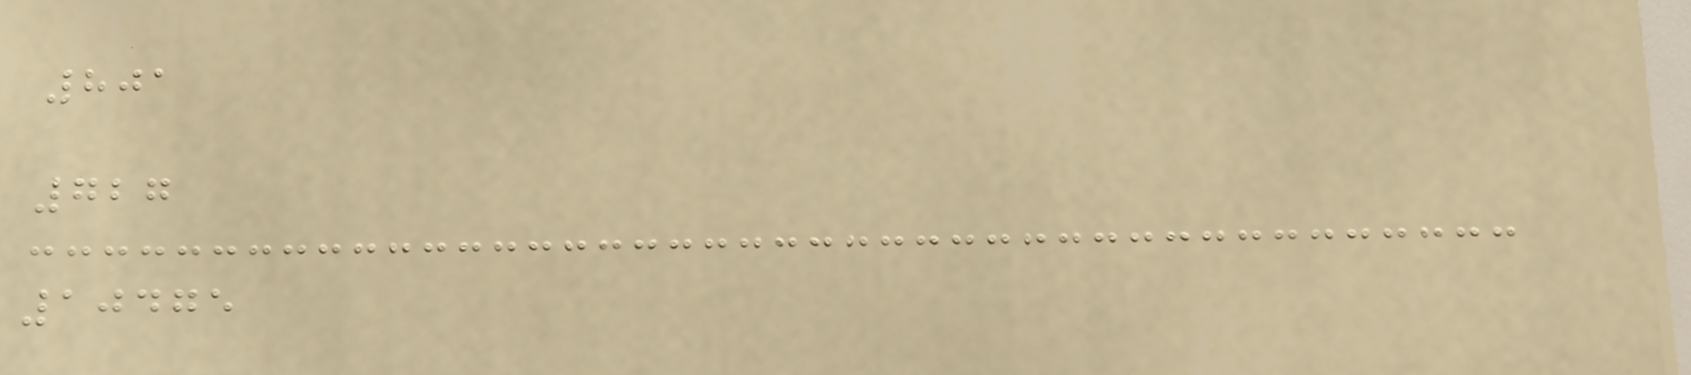801
727
10475
